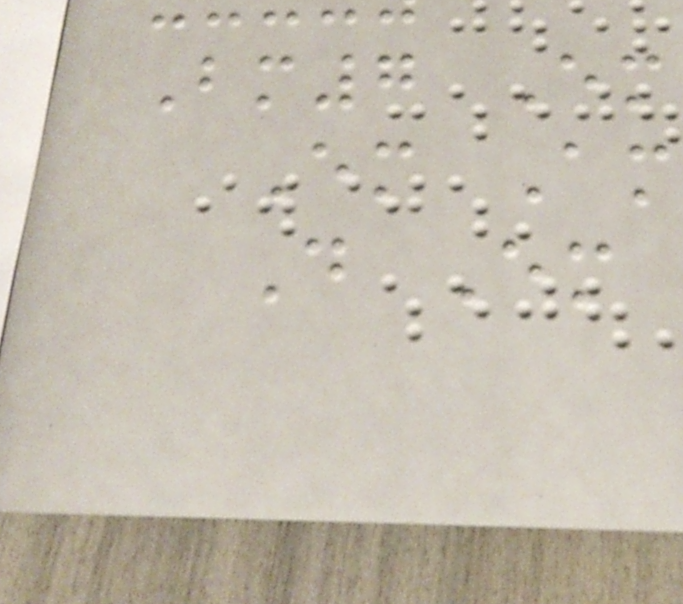Bm7 Em
Em Am
D Em
